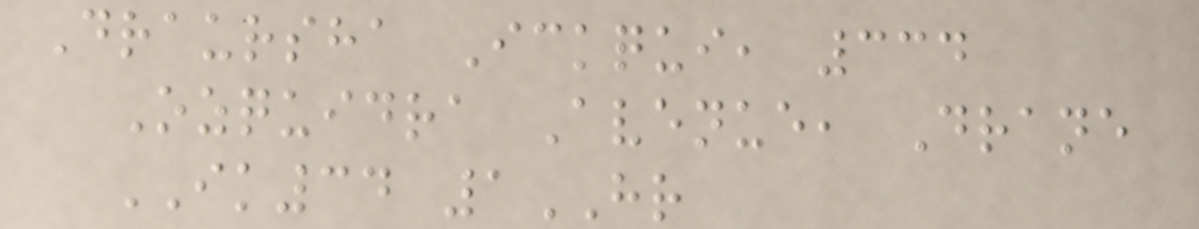Draursha Ickqui, 334
Ozquidra Avenue, Drane
IK34 1HR
